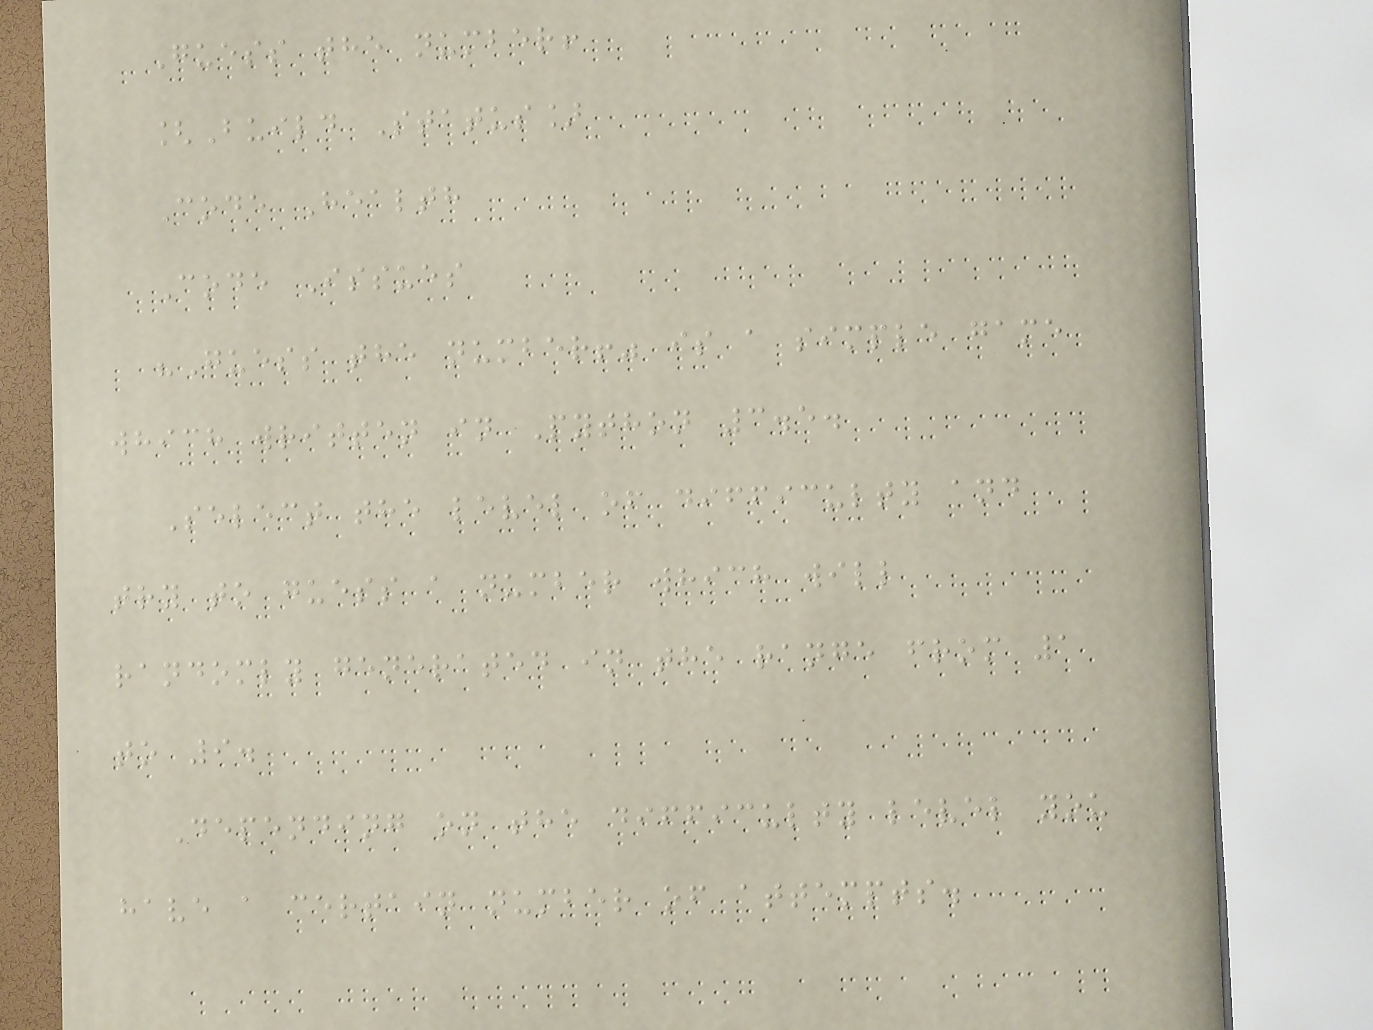Guess the number!
[Build Status]
Code Health
Code Issues
"Guess the number!" is a simple game
which written in Python 3.5.
Select the level of difficulty and
try to guess a number which will
randomly generated in the range from 1
to 9.
Depending on the difficulty level you
have a certain number of attempts.
